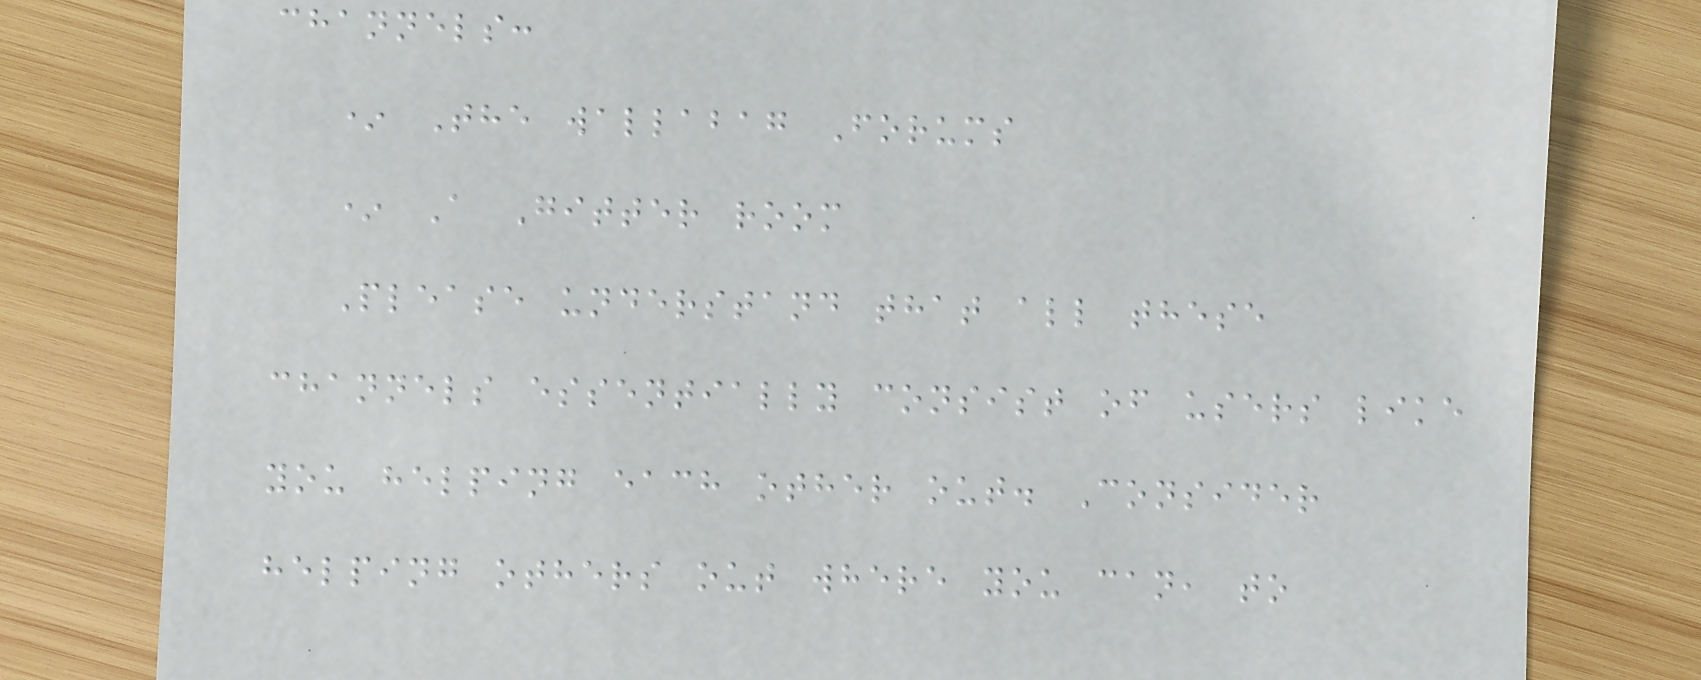channels:
* The wallabag Forums
* A Gitter room
Please understand that all these
channels essentially consist of users like
you helping each other out. Consider
helping others out where you can, to
